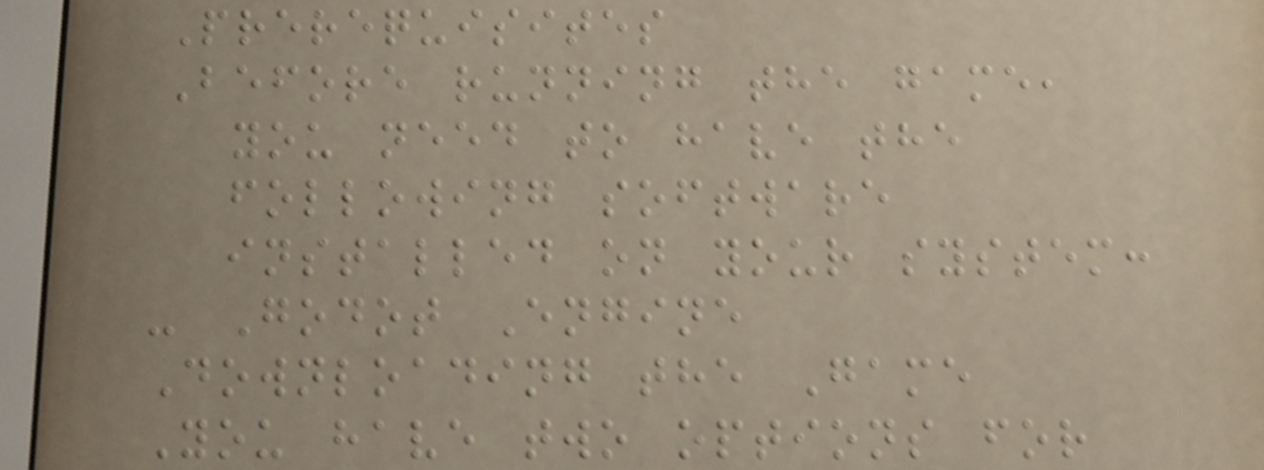Prerequisites
Before running the game,
you need to have the
following software
installed on your system:
- Godot Engine
Downloading the Game
You have two options for
